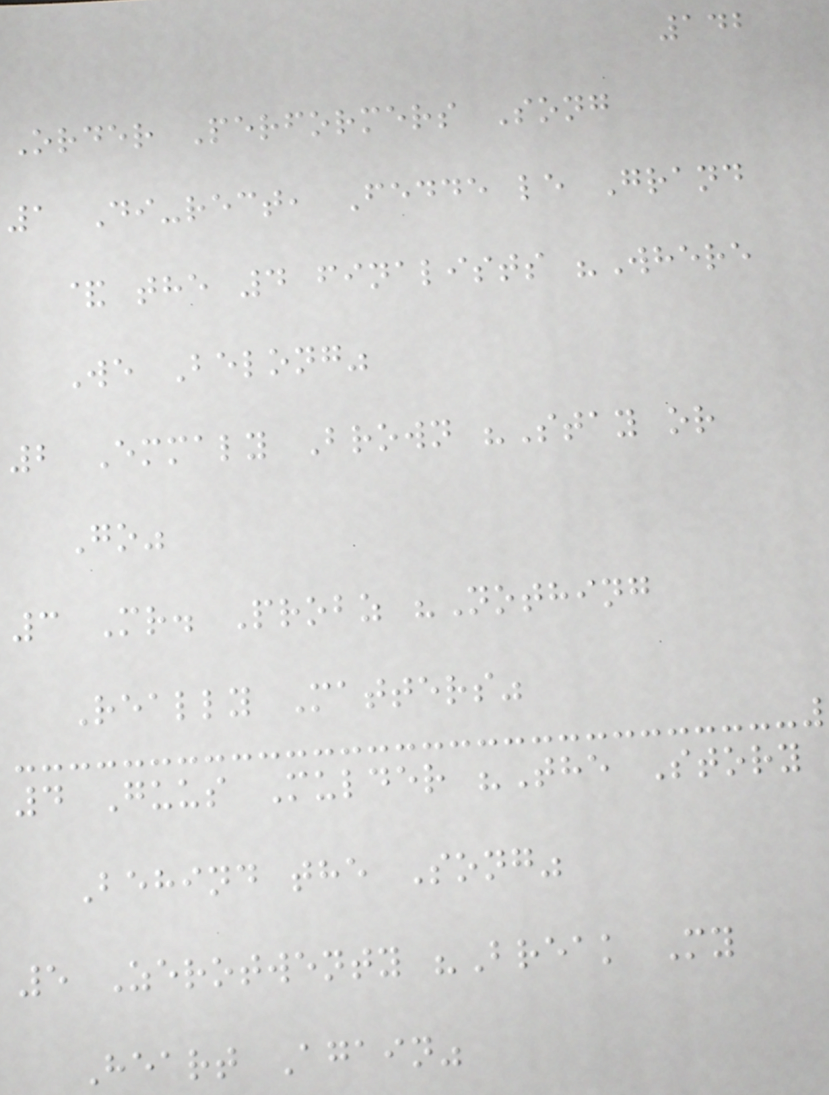142
Order Performers Song
1 Di-rect, Fedde le Grand
& the 4 finalists "Where
We Belong"
2 Emmaly Brown "Stay or
Go"
3 Mr. Probz "Nothing
Really Matters"
4 Guus Mulder "The Story
Behind the Song"
5 Zerotwenty "Break My
Heart Again"
